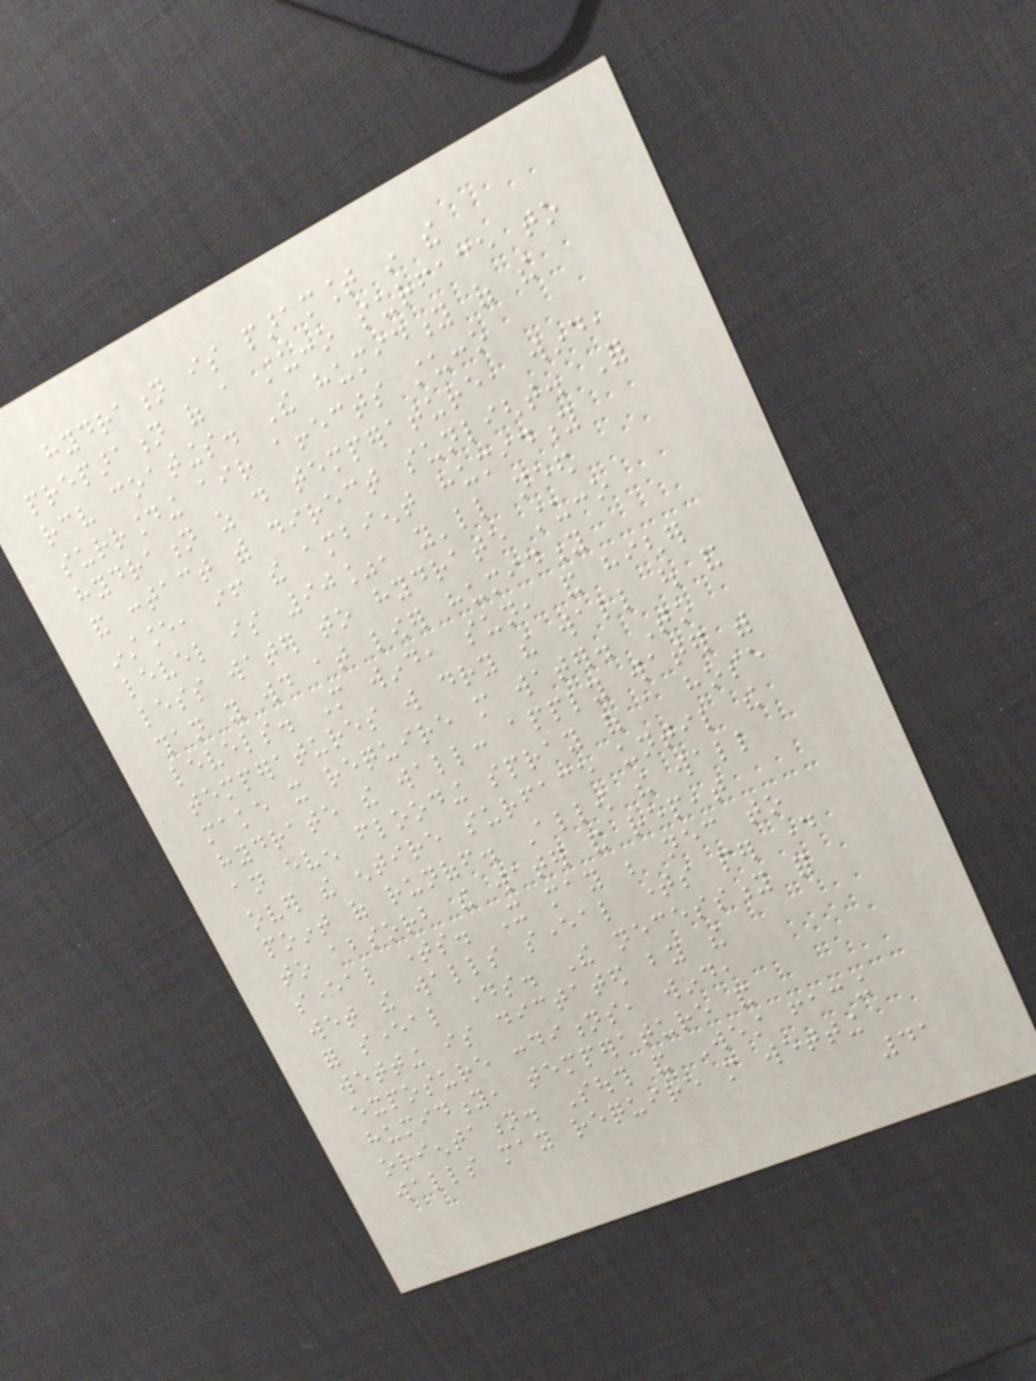hydration is paramount in the
preparation of a stucco surface to
receive coatings. The humidity of the
surrounding air affects stucco
hydration as do temperature, wind,
and contact with direct sunlight. For
instance, if the ambient humidity
level is 90%, you'll need
less water to hydrate stucco
than you would at lower humidity
levels. More wind, sun, and higher
temperatures will dry the wall out and
make it require more water. To
hydrate the wall: apply water with
an even flooding spray of a hose
over the entire surface until the
point of runoff. Allow the wall
to absorb the water and repeat
several times. It may be necessary to
wet the walls several times per day
for several days. The necessity for
wetting is dictated by the
exposure conditions, wind,
humidity, temperature and
orientation. South and West facing
walls may require more wetting
41
